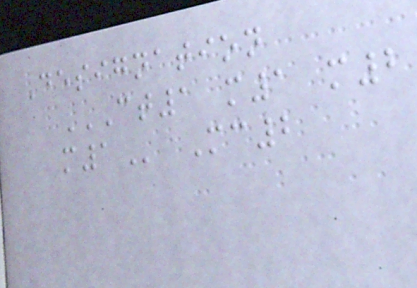Designation
CT1 M1 M2
M1 Mc2
